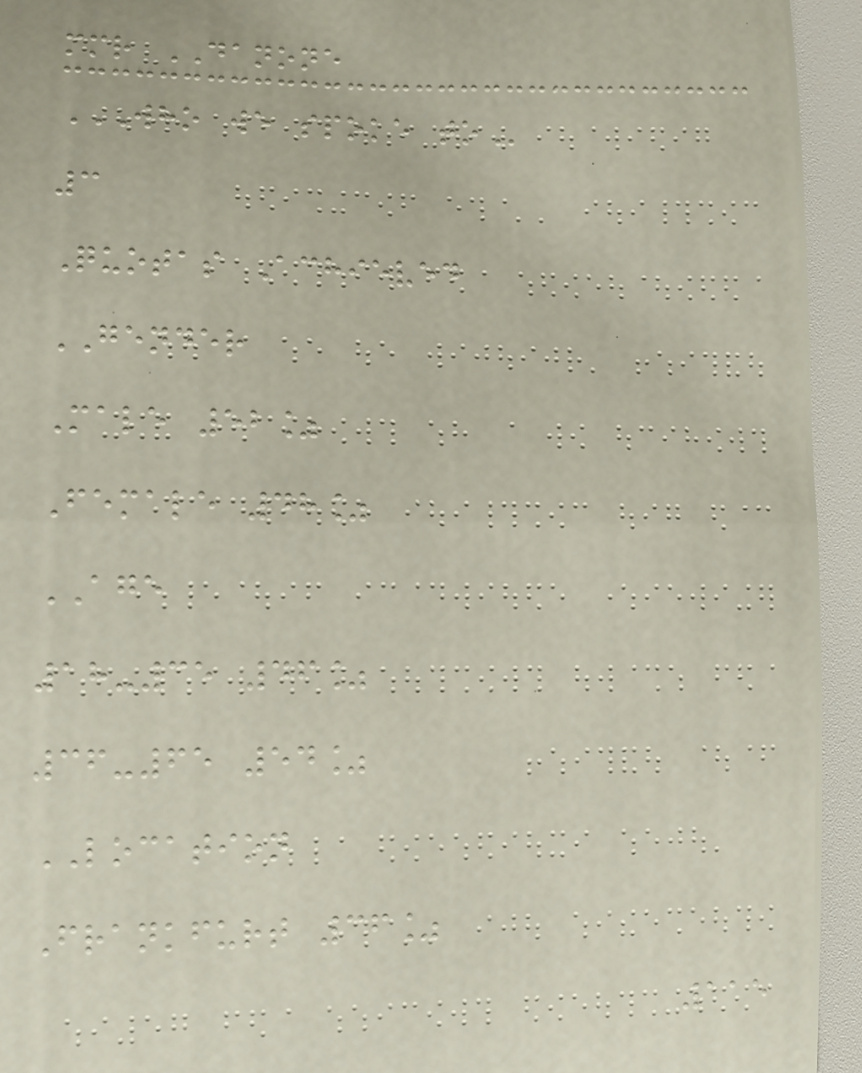mmr DANONE
WHO WE SPOKE TO
3
Quotas Achieved
GENDER
Male 52%
Female 48%
AGE
18-35 46%
36-65 54%
LOCATION
Frankfurt 36%
115
